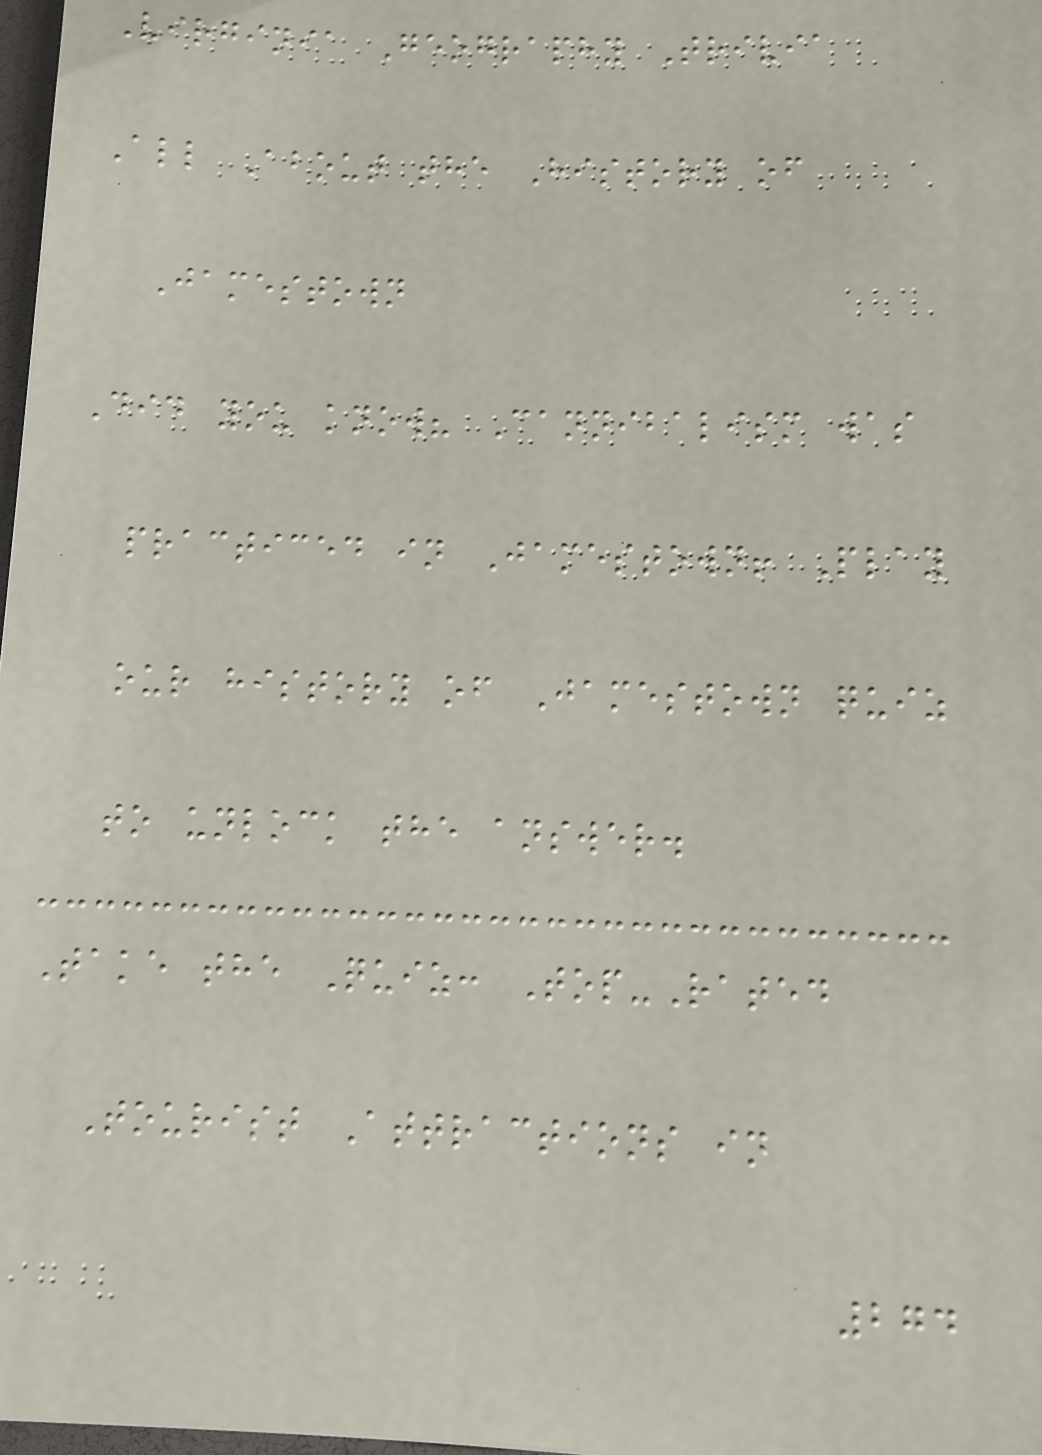Virginia Geography Trivia
All About the History of
Jamestown
Did you know? Cannibalism was
practiced in Jamestown! Play
our history of Jamestown quiz
to unlock the answer.
Take the Quiz: Top-Rated
Tourist Attractions in
274
